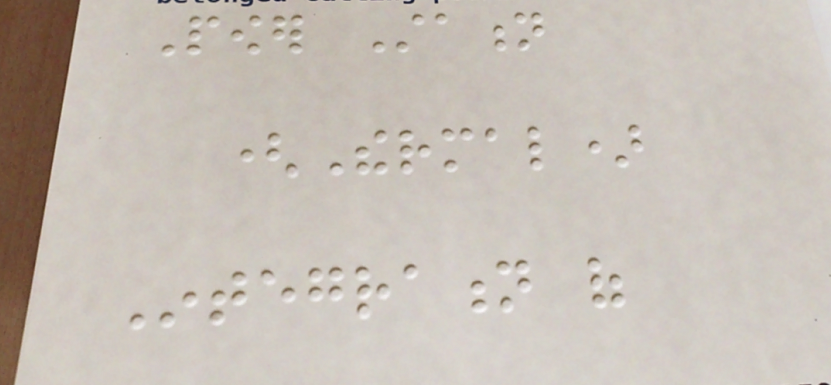Power Station
(Thermal)
Integration of
